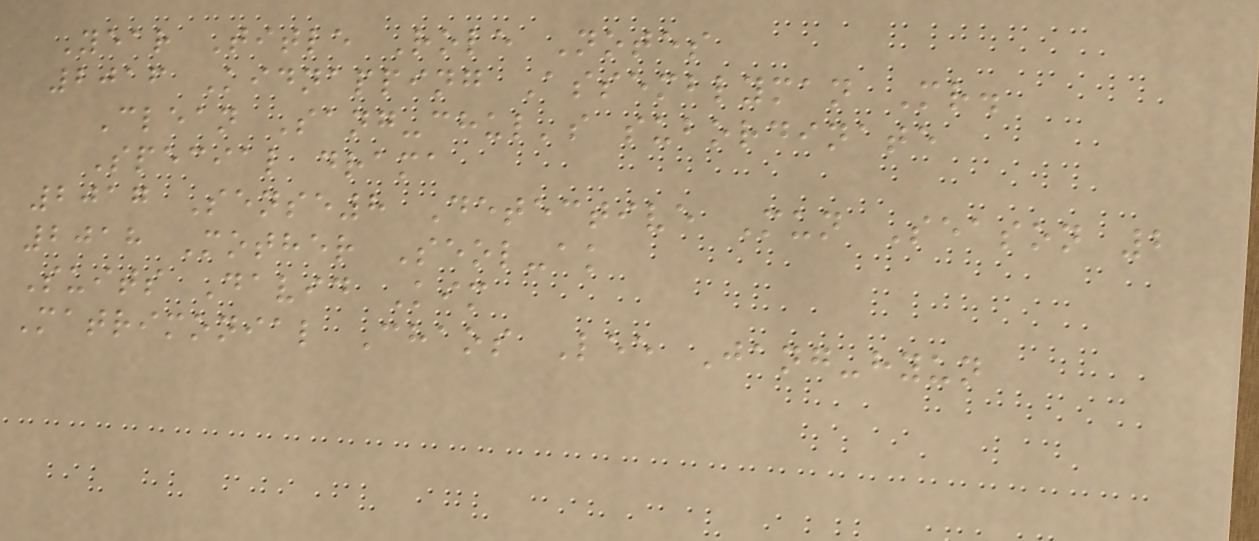Year Title Role Notes
2016 Kidnapping Assemblyman Mr.
Clean Sang-chul's subordinate
Special drama
2017 Sense8 Detective Mun Season 2
2018 Mother Seol-ak
Suits David Kim
Matrimonial Chaos Lee Jang-hyun
